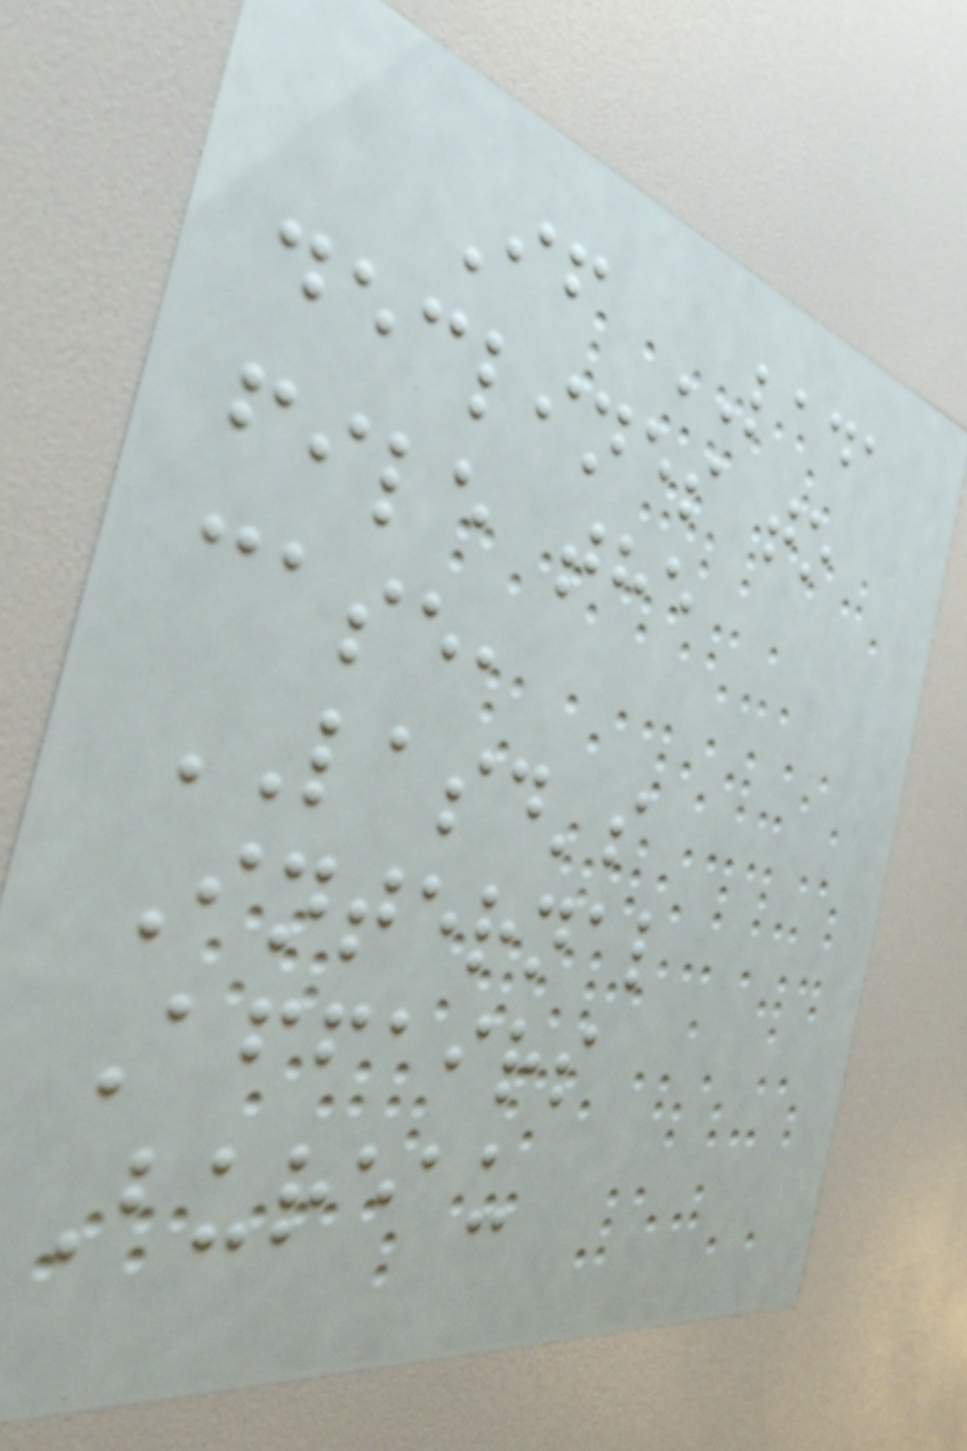If LADA
declines to
file the
case,
LASD's
Internal
Affairs
Bureau
